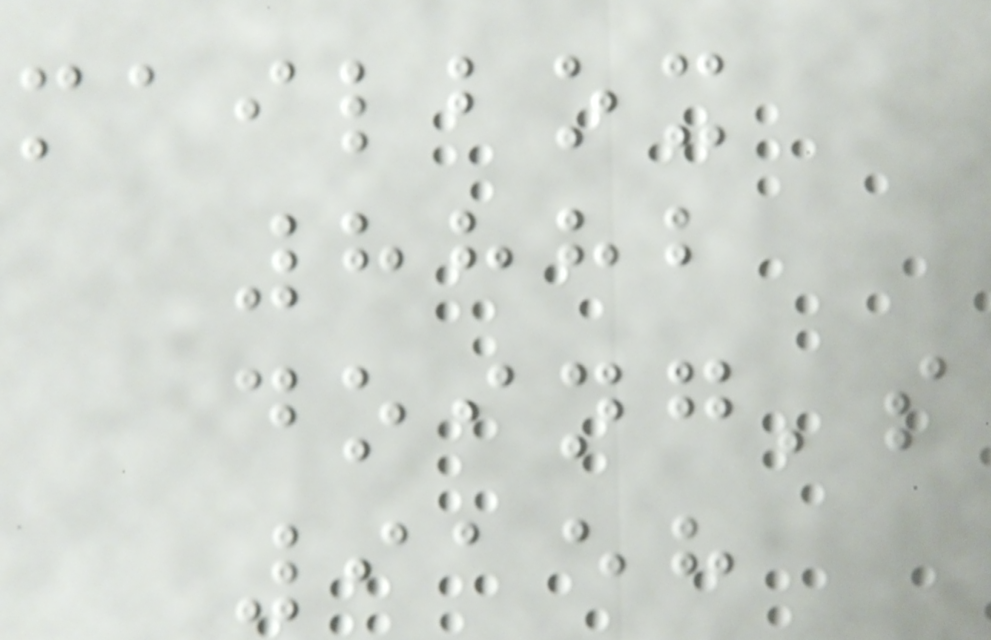mailbox
8882
doing's
9158
